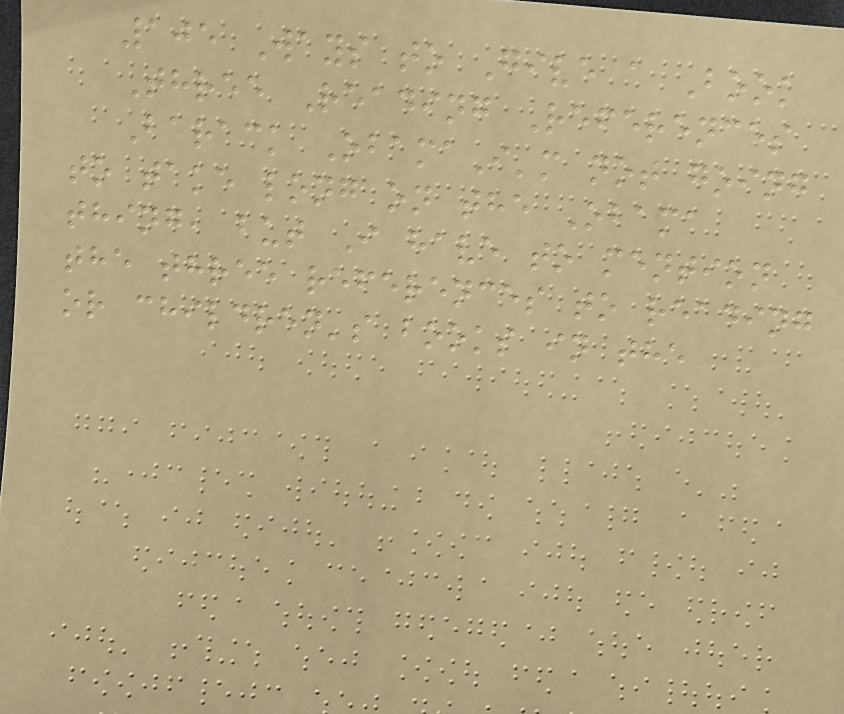105 Ways to Give a Book
Three Reading References
Barack ObamaI'm not going
to take long on the Obama
thing, but I have to mention
the three references to reading
or children's books in the
